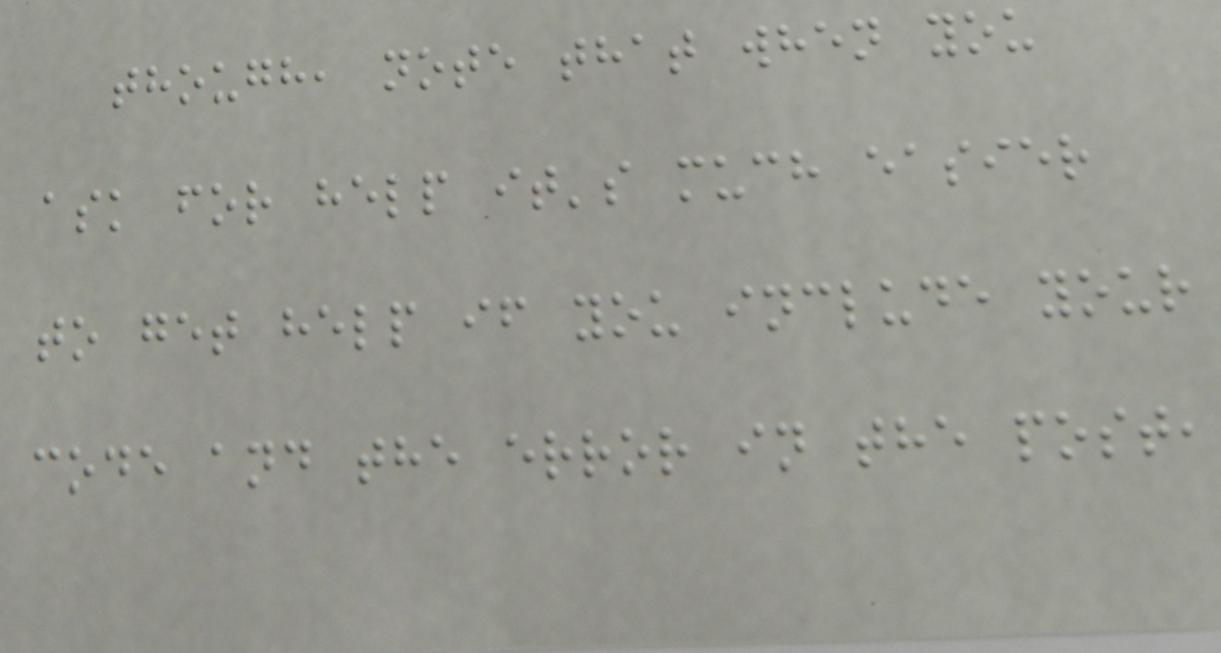though, note that when you
ask for help it's much easier
to get help if you include your
code and the error in the post,
